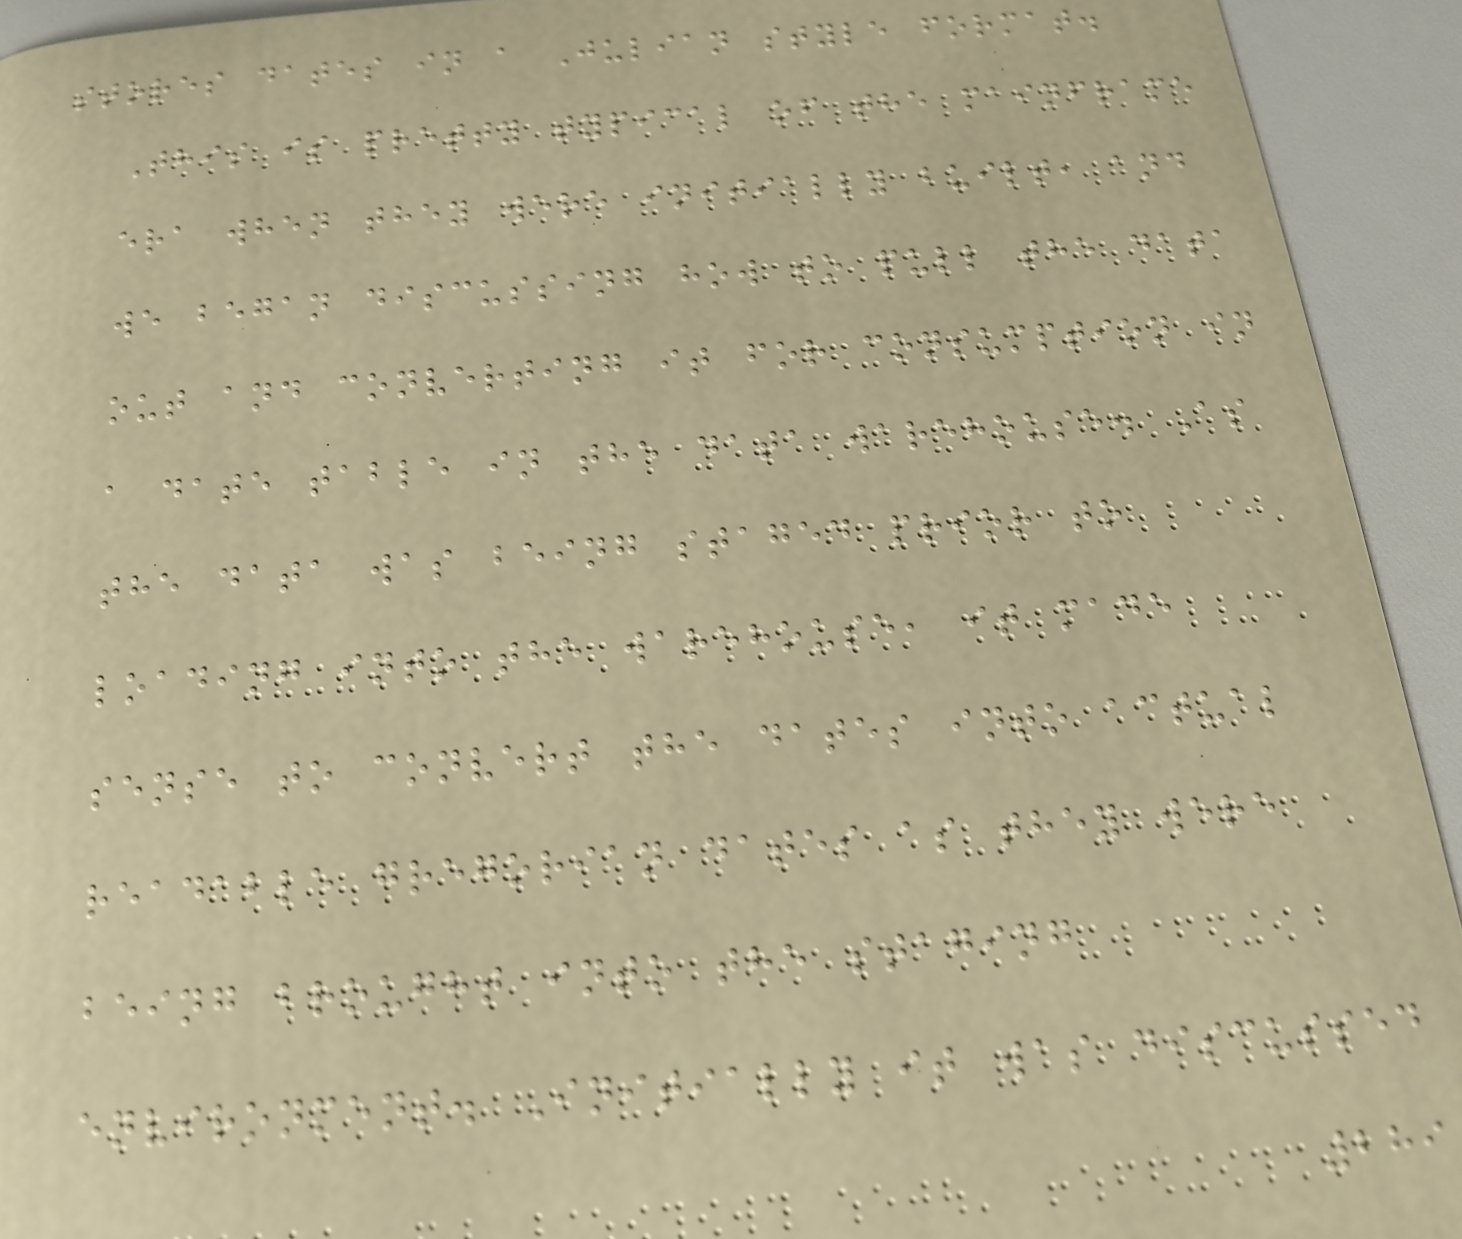stores dates in a Julian style format.
This is pretty typical of the mainframe
era when they were initially built, and
we began discussing how to pull the data
out and converting it for consumption in
a date table in the data warehouse. As
the data was being staged prior to
loading into the warehouse, it made
sense to convert the dates into actual
readable gregorian dates as they were
being brought into the staging
environment. Initially it was discussed
289
